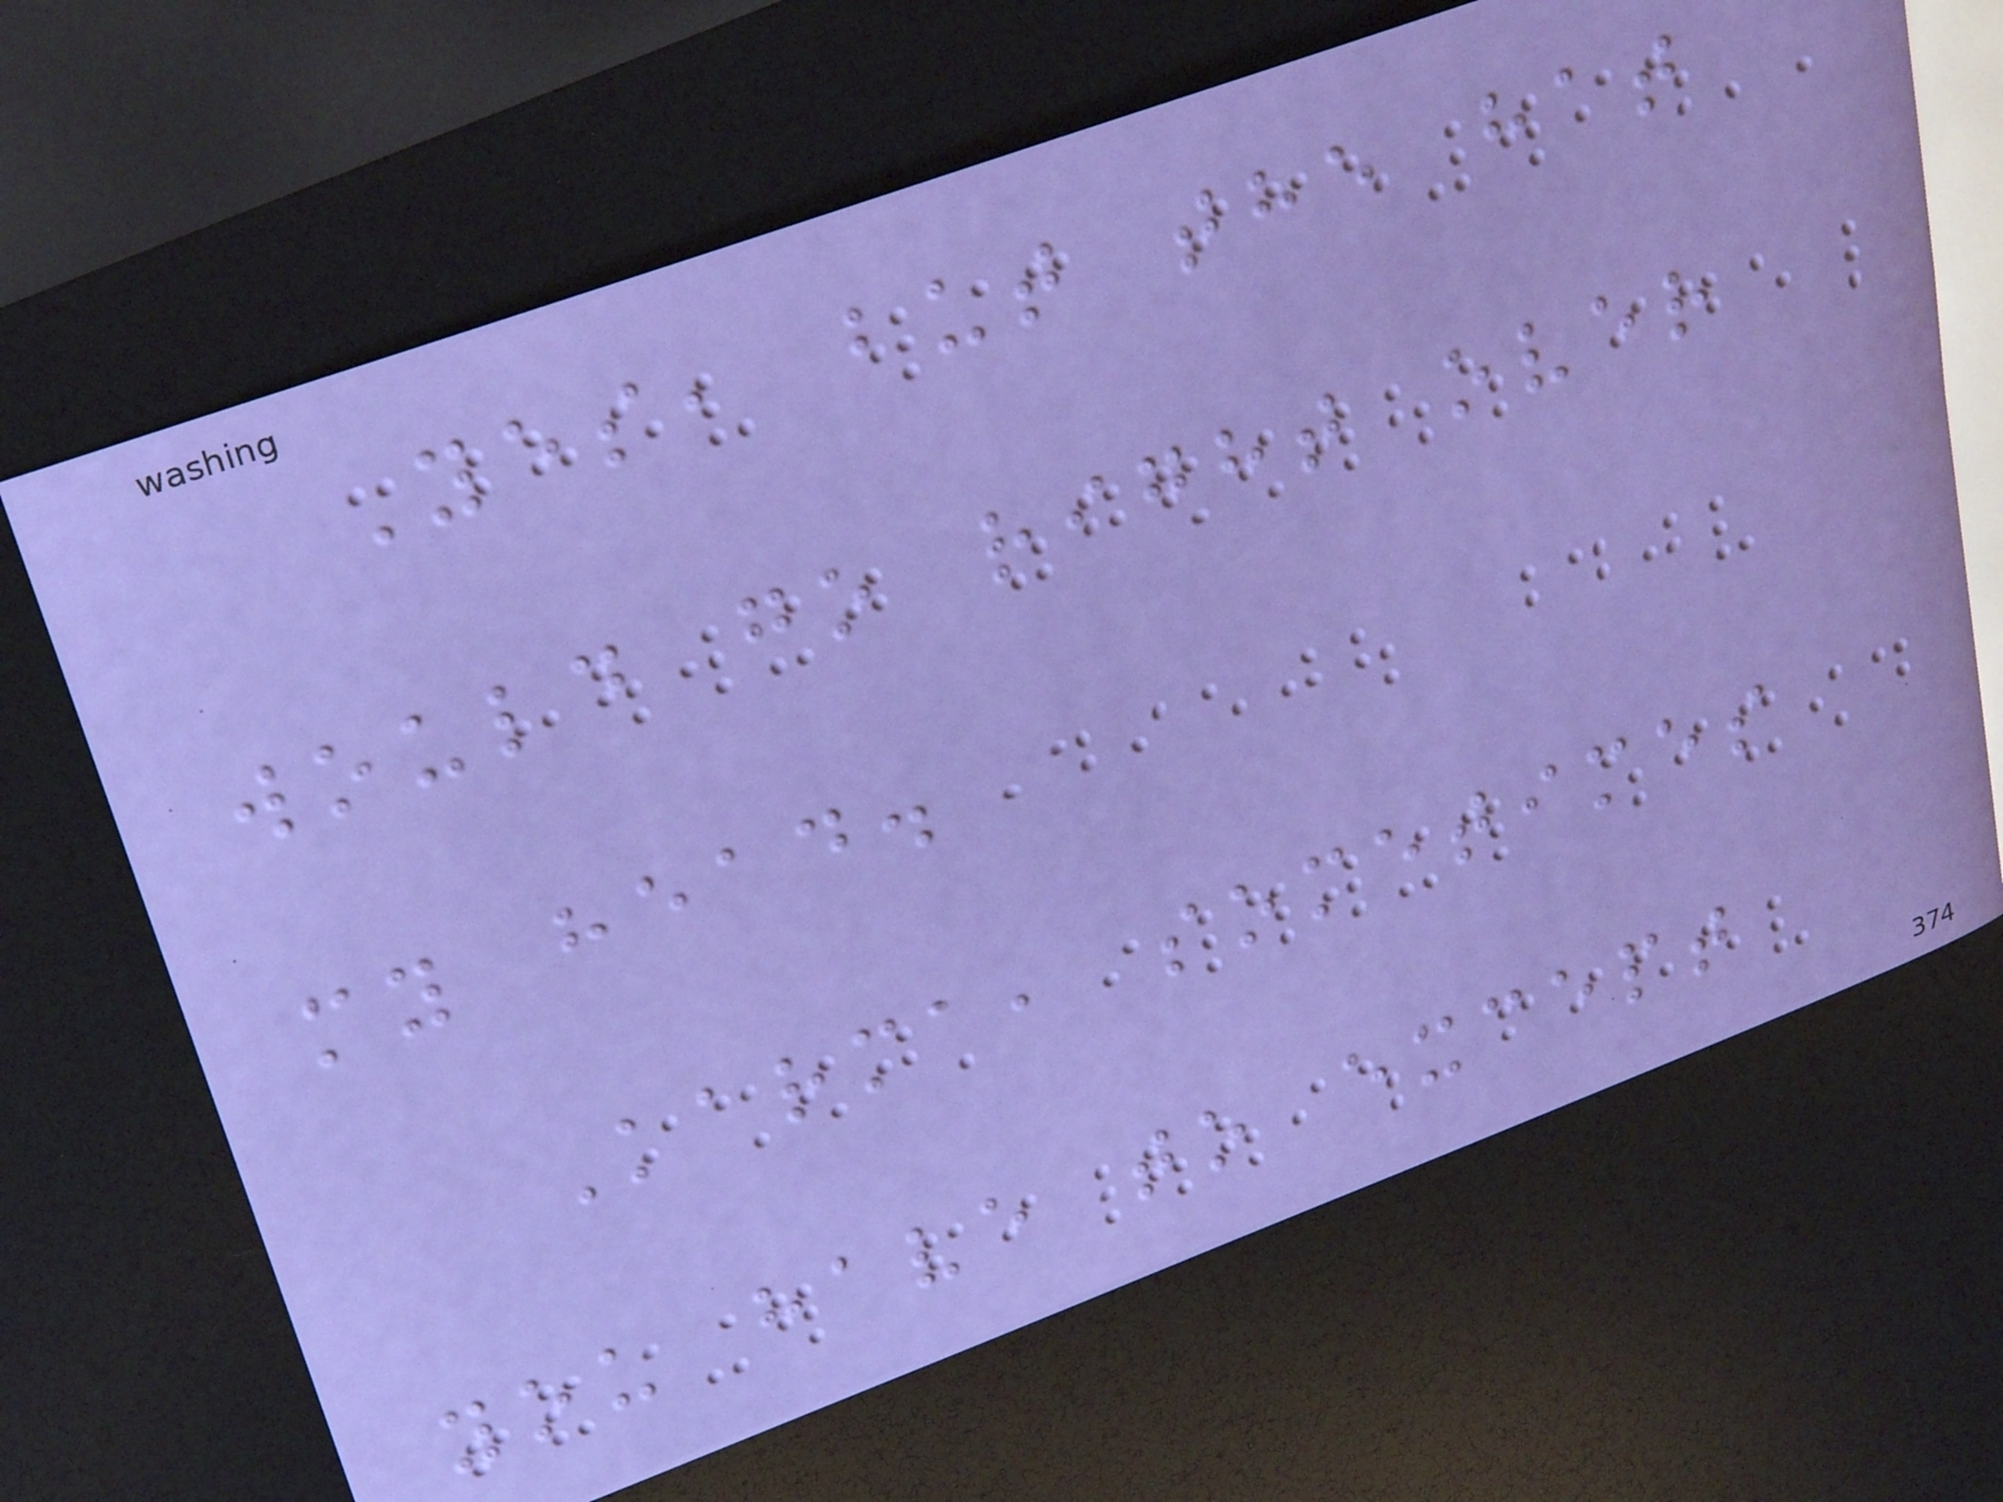Yes, but the hat
would go right over
my head.
Karma, sometimes
you have to except
